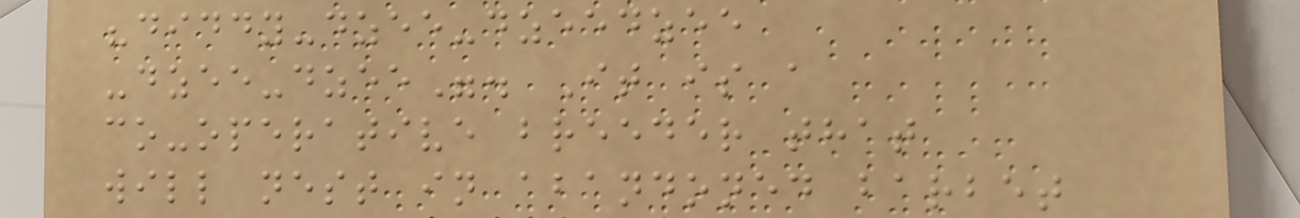"diddy-dzee-dzeedzee
-dzee-dzee". It is a
co-operative breeder that
will nest in abandoned barbet
